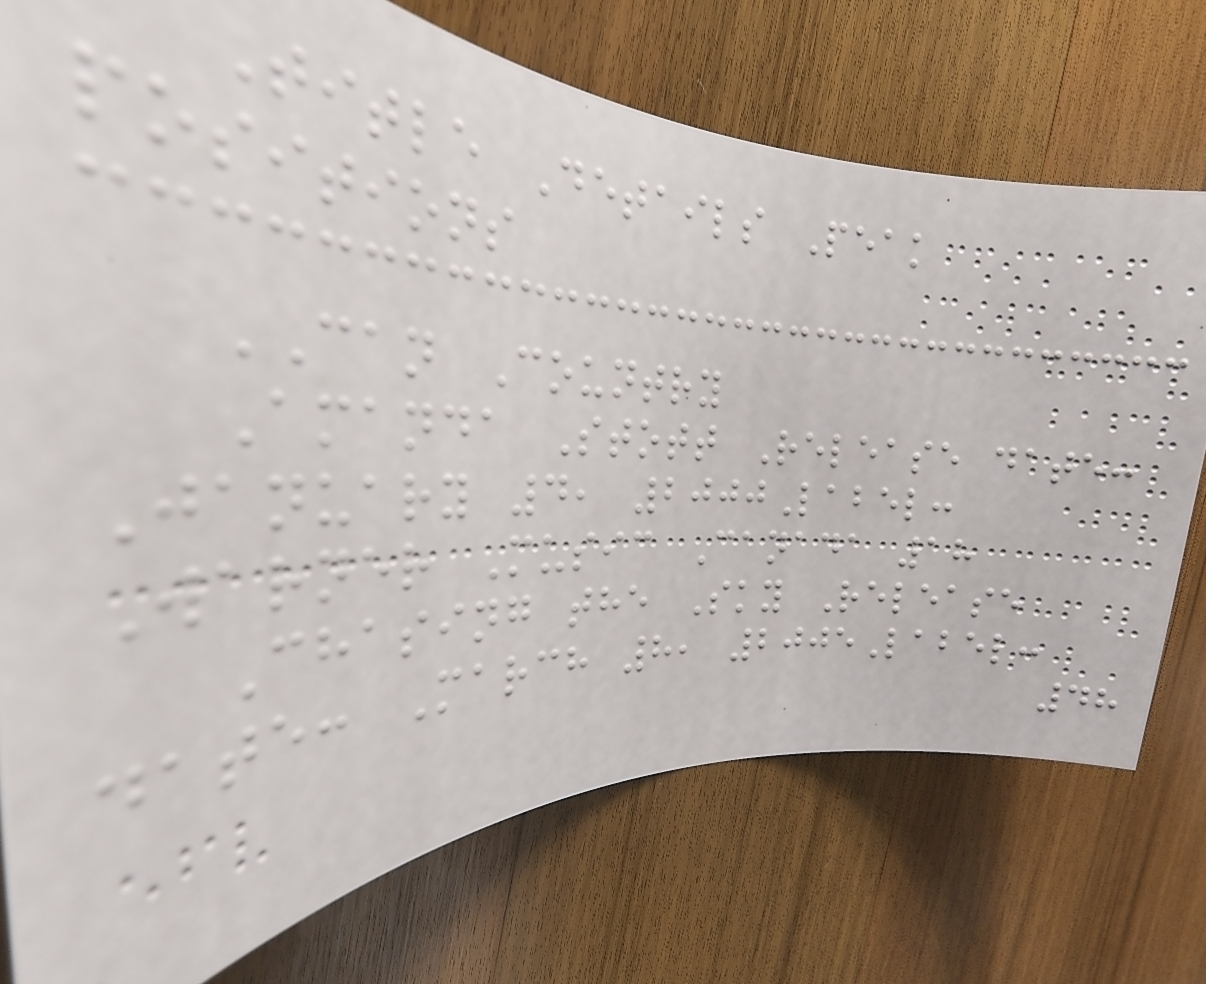Title Details Peak
positions
CAN Country
Amanda Stott Release date:
January 4, 2000Label:
Warner Music Canada 18
Chasing the Sky Release
date: March 8, 2005Label:
48
